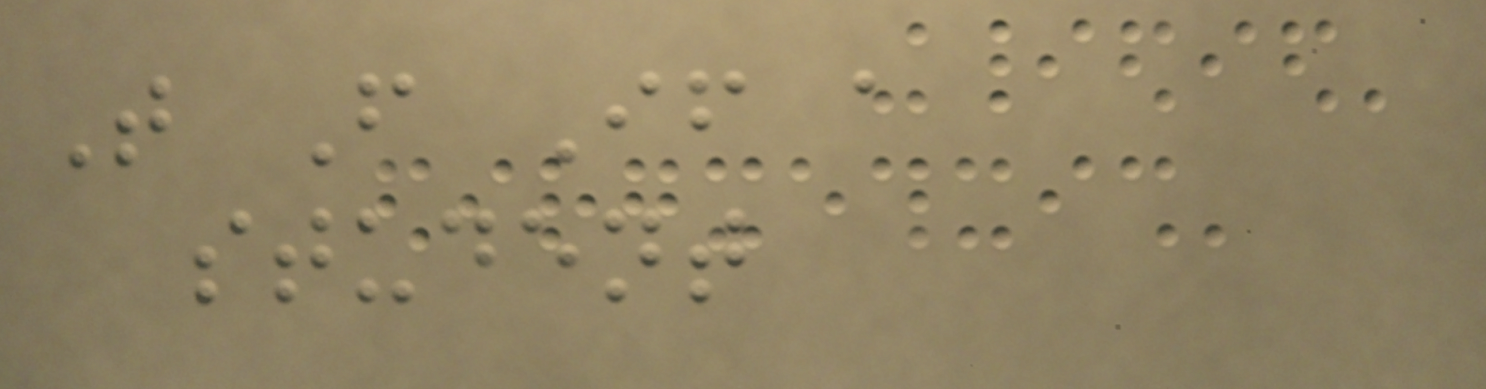T F If a
student
